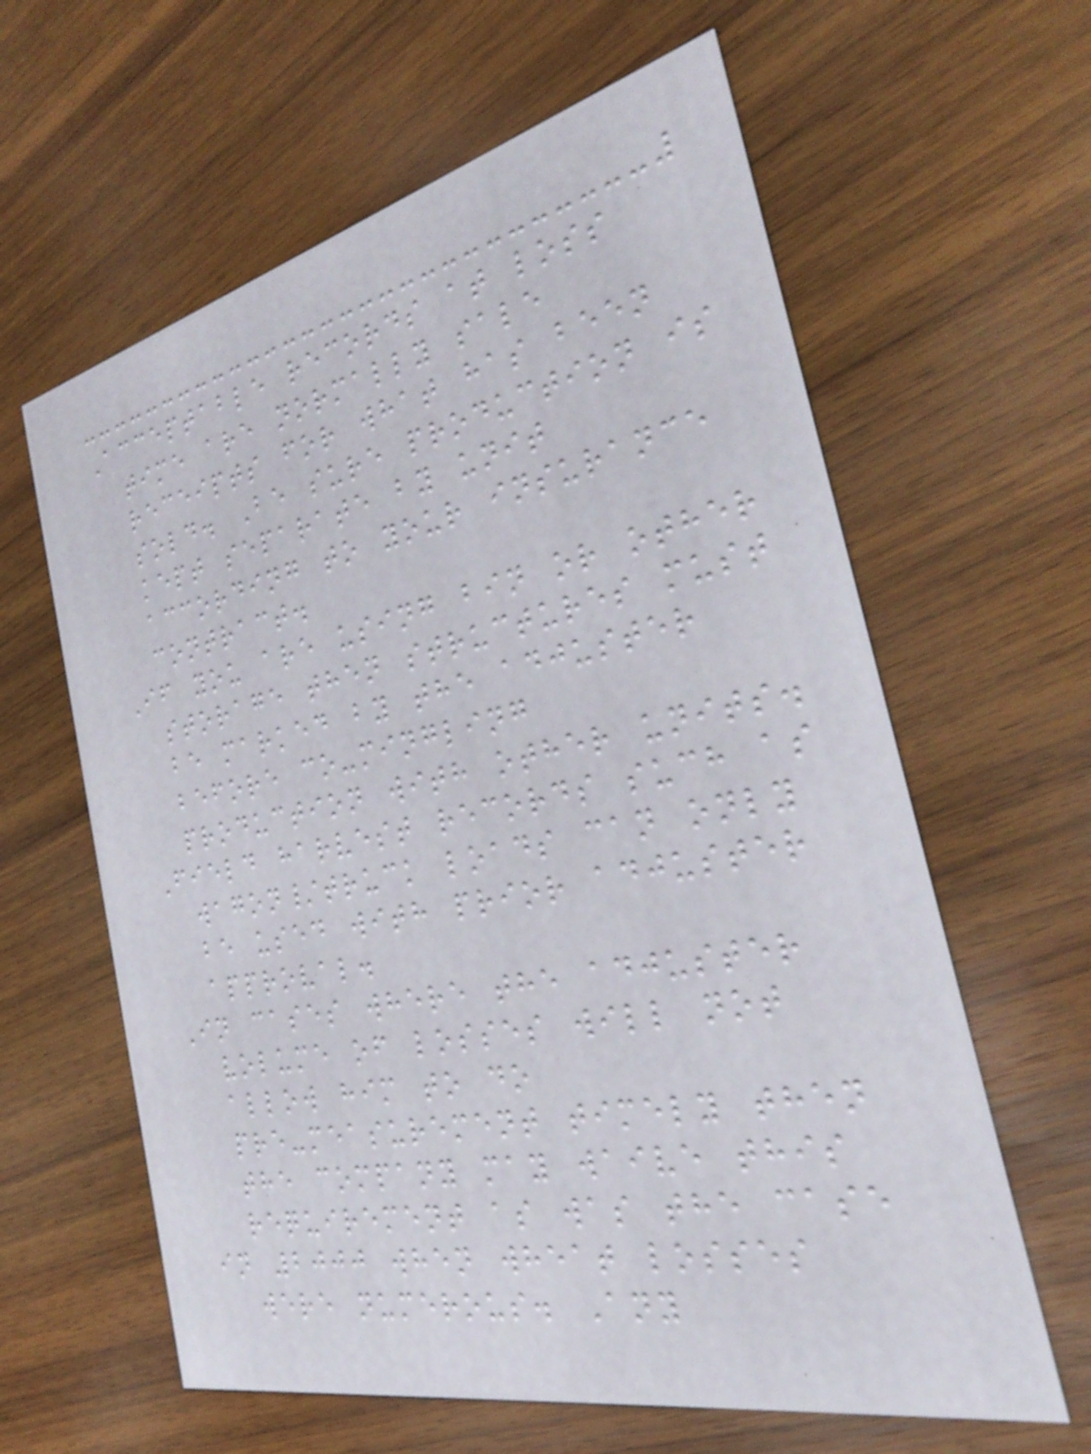Acceptable records at loss
time are normally sale
receipts for what has been
sold. Be sure production is
kept separate by unit
according to your insurance
contract.
If you are using bin or other
storage then structures must
be marked by the adjuster
before co-mingling
production with other units.
Field harvest records such as
wagon/truck loads can only
be used with prior adjuster
approval.
In cases where the adjuster
volume of losses will not
allow him to do
pre-measurement timely then
the company may waive this
requirement as was the case
in 2000 when wheat losses
were numerous. Any
